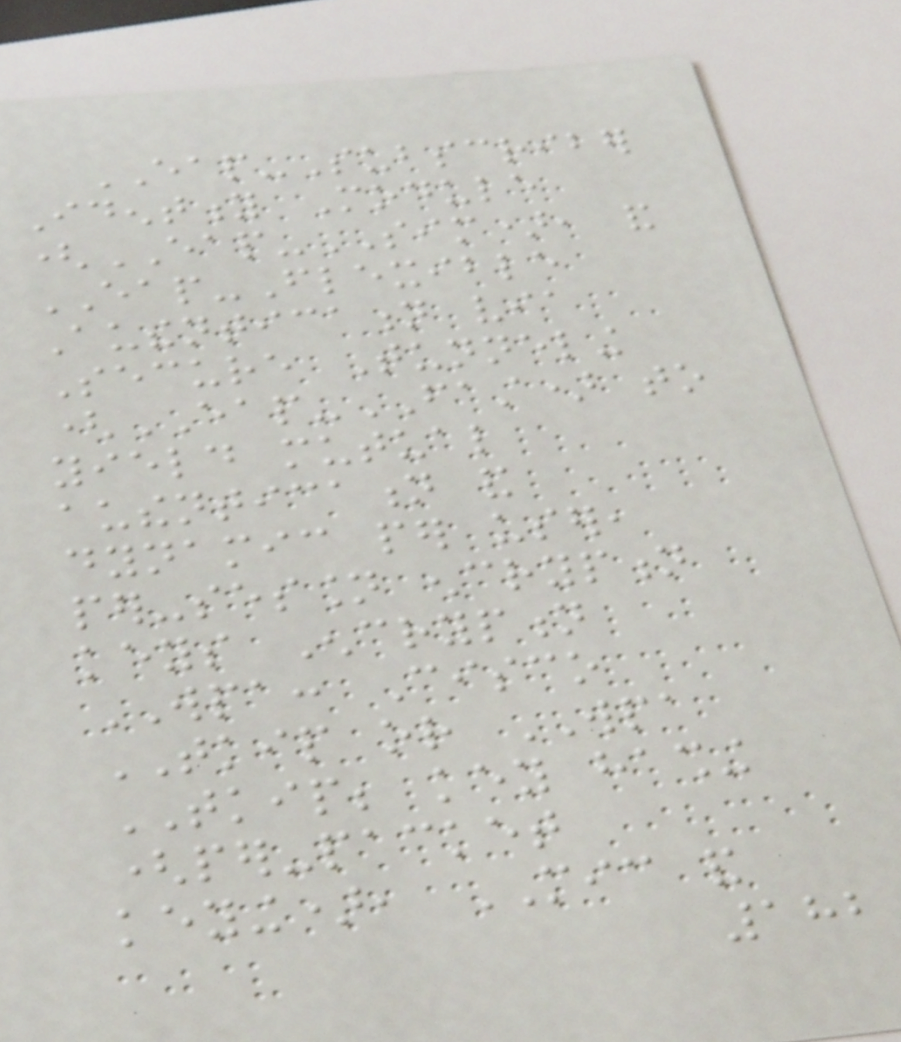EAP-Subscriber
Identity Module
(EAP-SIM), and
EAP-Flexible
Authentication via
Secure Tunneling
(EAP-FAST) to
yield mutual
authentication and
dynamic per user,
per-session encryption
keys Encryption
WPA: Cisco
TKIP or WPA
TKIP; key hashing
(per-packet
keying), MIC and
182
